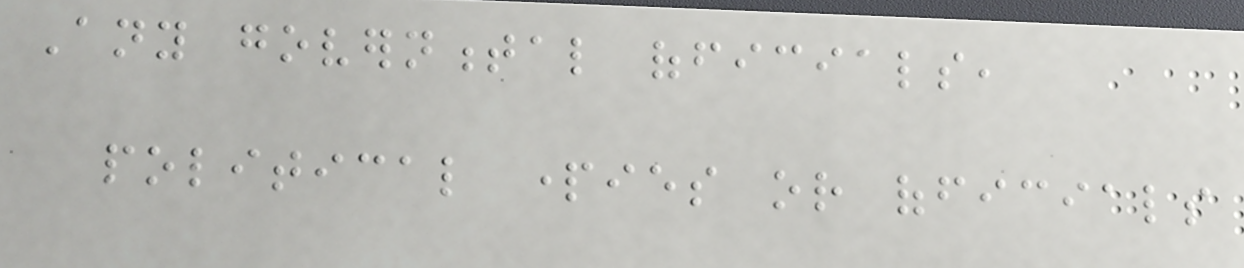Any governmental officials,
political parties or officials
